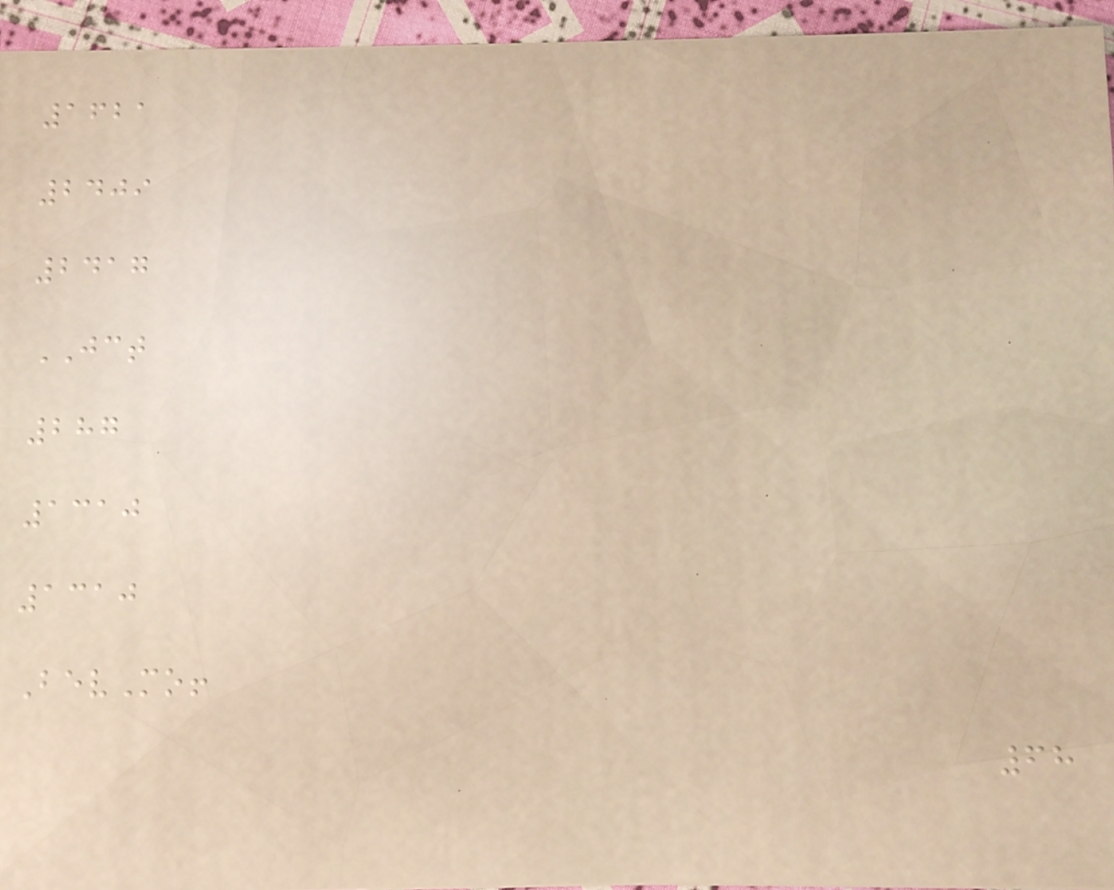1621
2409
2417
JCT
287
1310
1310
BevMo!
68
